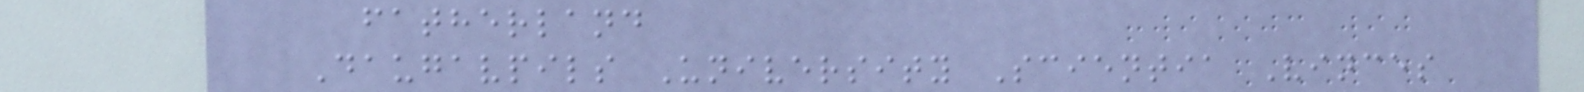fatherland
Daugavpils University Scientia Vinces
